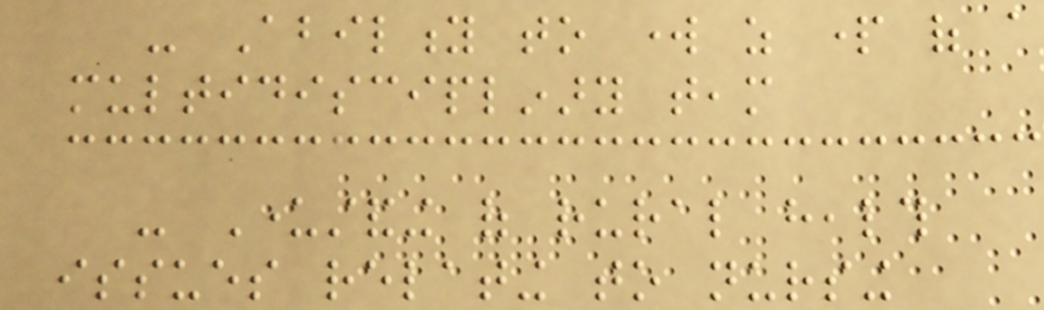- Ability to work as part of a
multidisciplinary team
- Understanding of rural health
issues relating to nursing
